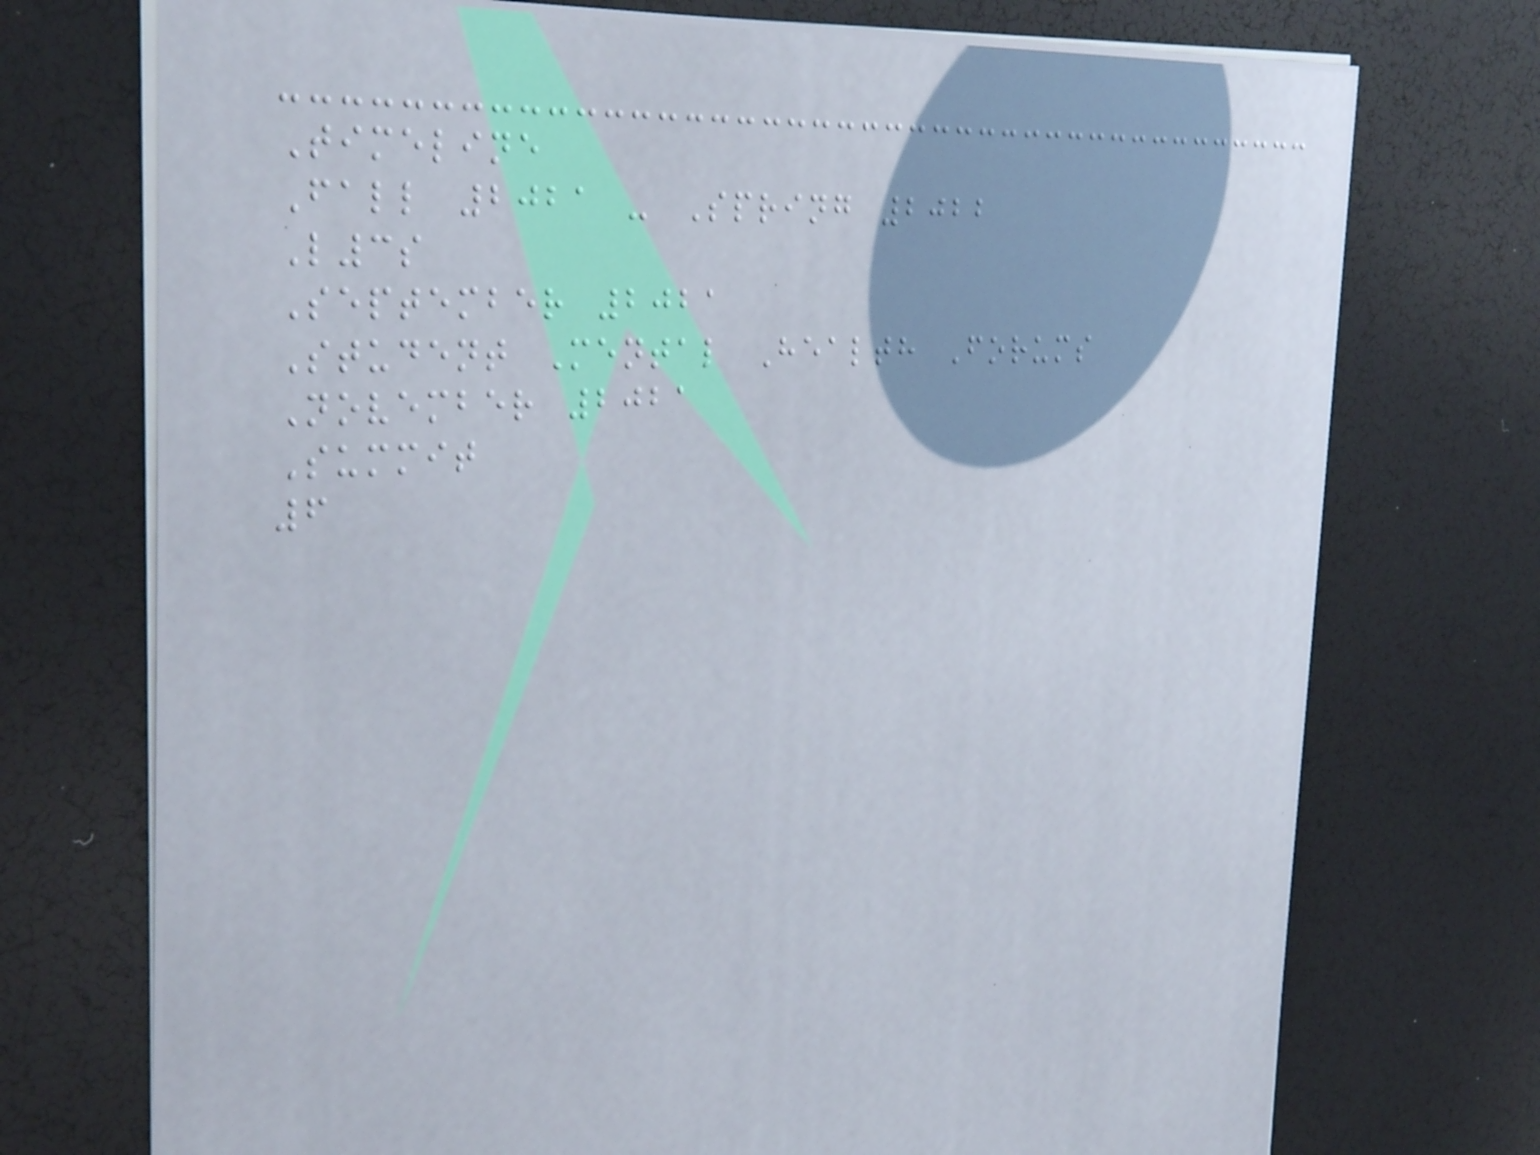Timeline
Fall 2021 - Spring 2022
L3s
September 2021
Student Mental Health Forums
November 2021
Summit
6
